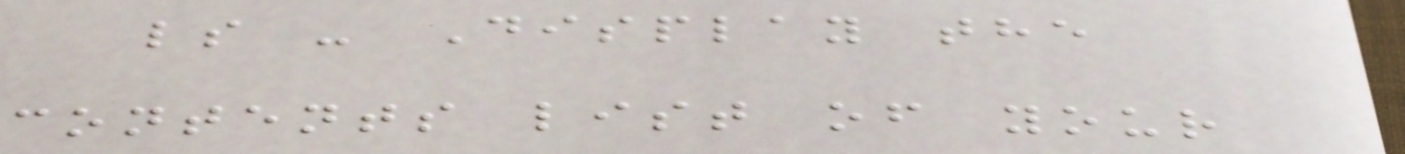ls - Display the
contents list of your
